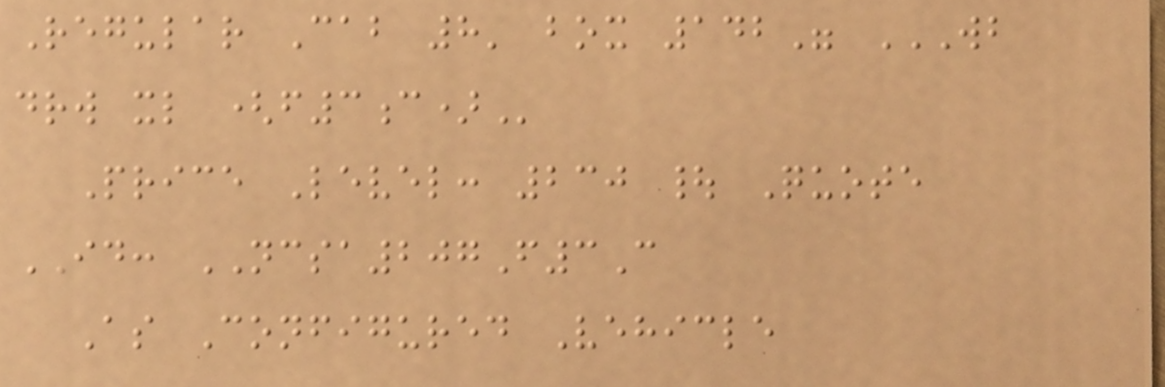Regular Cab 8' box 142" WB
DRW XL (F3C)
Price Level: 230 | Quote
ID: NCSA207F3C
As Configured Vehicle
